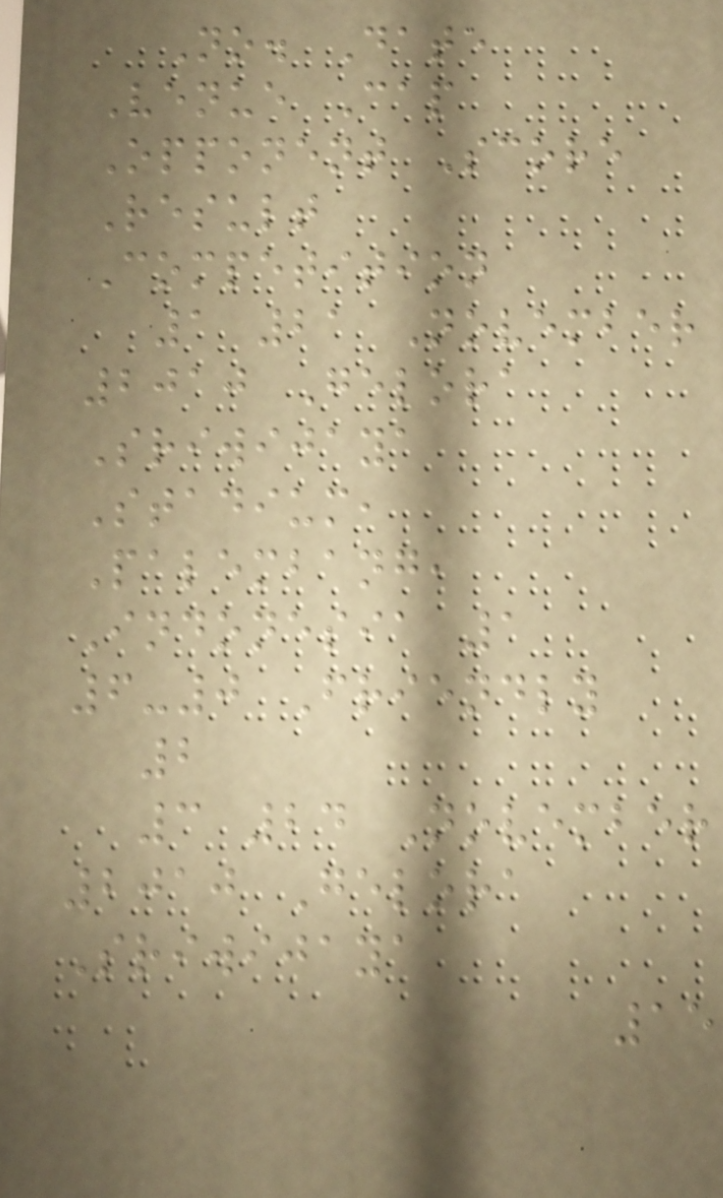No. Date
Venue Cap
Opponent Score
Result
Competition
1 21 November
2010 Gelora
Sriwijaya
Stadium,
Palembang,
Indonesia 1
6-0 Friendly
2
3 24 November
2010 Gelora
Sriwijaya
15
